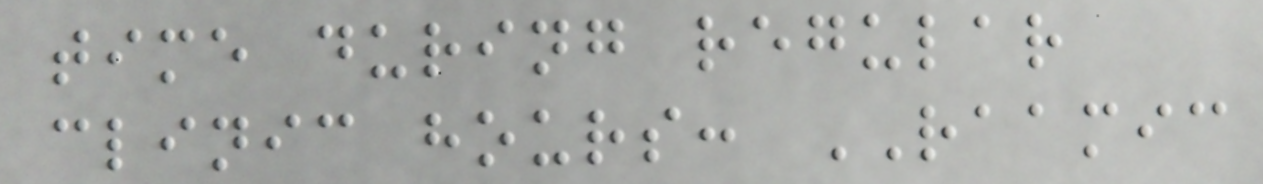time during regular
clinic hours: RAAMIC
